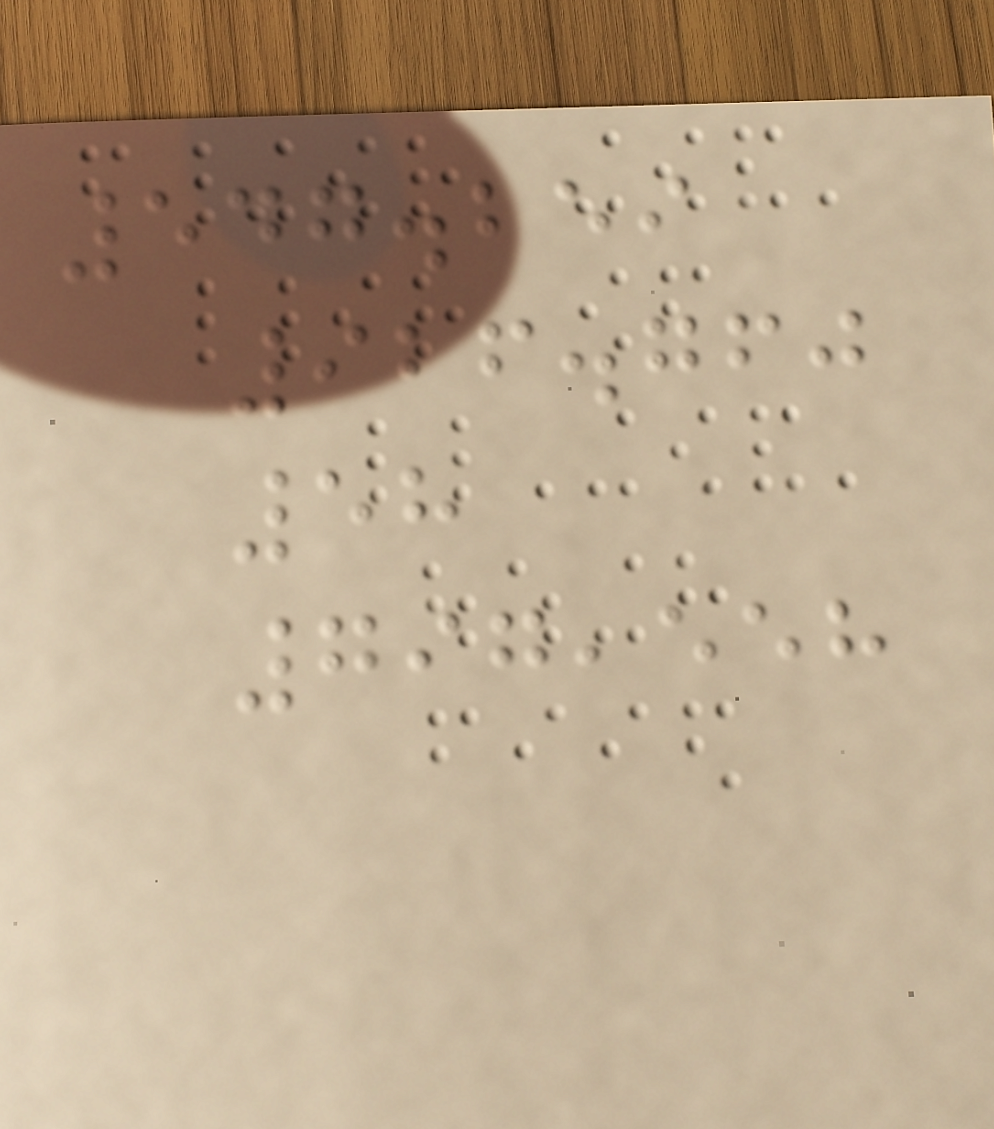547.259
926.760
58
797,558
